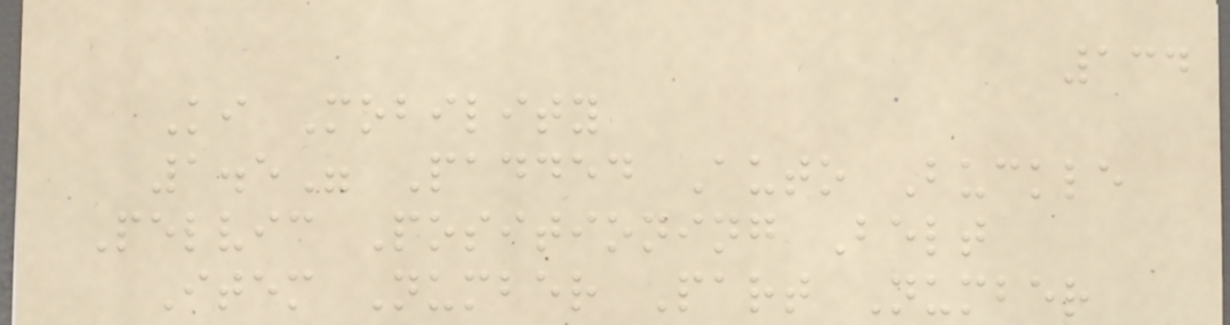134
Ki Mobility
1.5" Padded Auto Buckle
Pelvic Positioning Belt
Item Number Part Number
